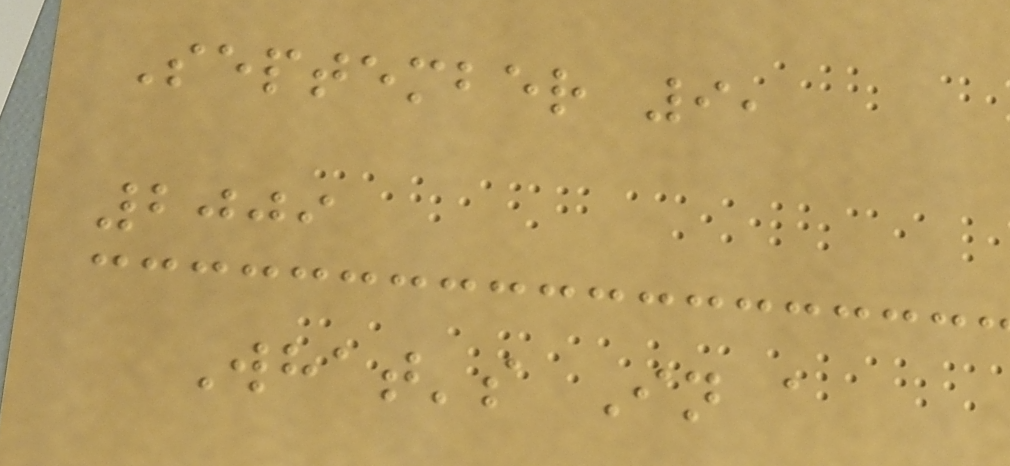September 9,
2009
What's In a
